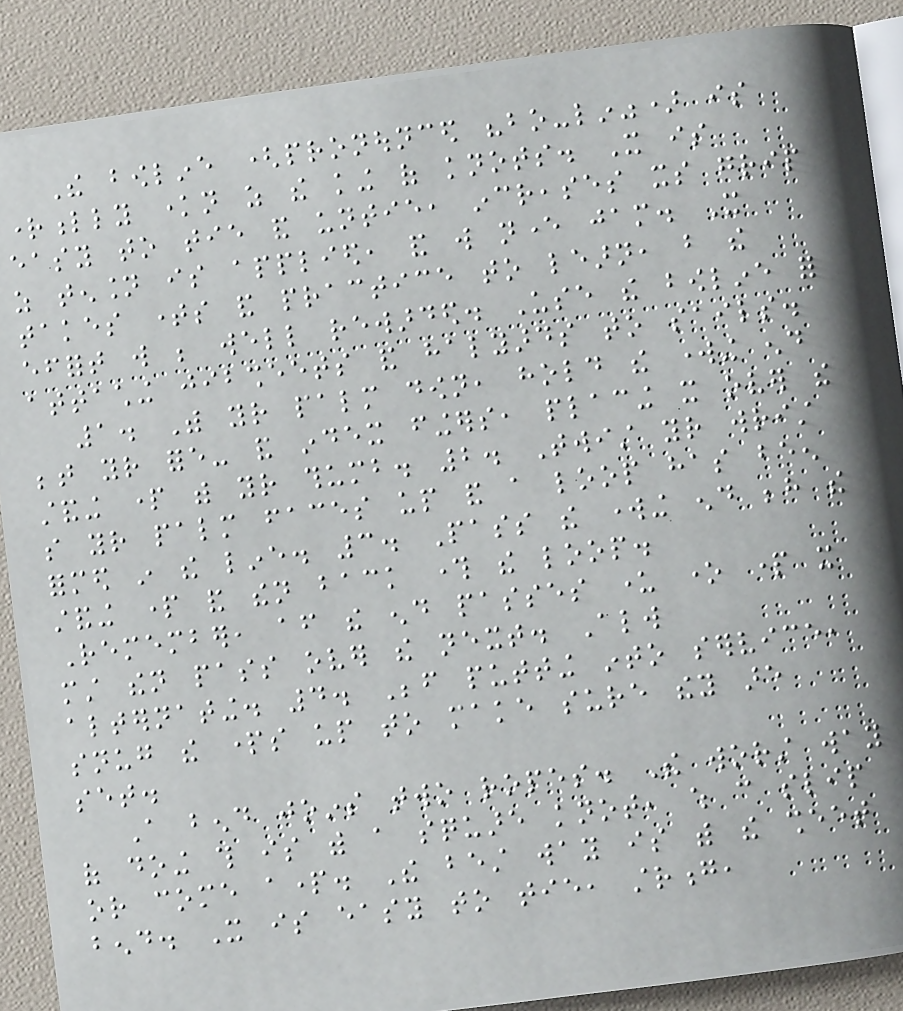The bowline (pronounced "bo-lin") is
rightfully known as the king of knots. It is
easy to tie and untie, increases its grip
as tension is applied, and will never jam. It
takes times and practice to learn, but the
effort will be well rewarded. Use the bowline for
attaching jibsheets and halyards to sails.
1. With your palm down, hold the working end
between your fore- and index fingers, placing it over the
standing part with your thumb. 2. Twist your wrist
so your palm faces up and a loop has been
formed in the line. 3. Pass the working end behind the
standing part and then back through the loop.
Remember, after the end passes under one part it
must then pass over the next. Always
alternating. 4. Before putting into service,
snug the parts up to make sure they are
set.
A bend joins two ropes. The worst way
of doing this is with a square knot, which can slip
or come apart. The best way is with the sheet
bend. It is easy to tie, strong,
